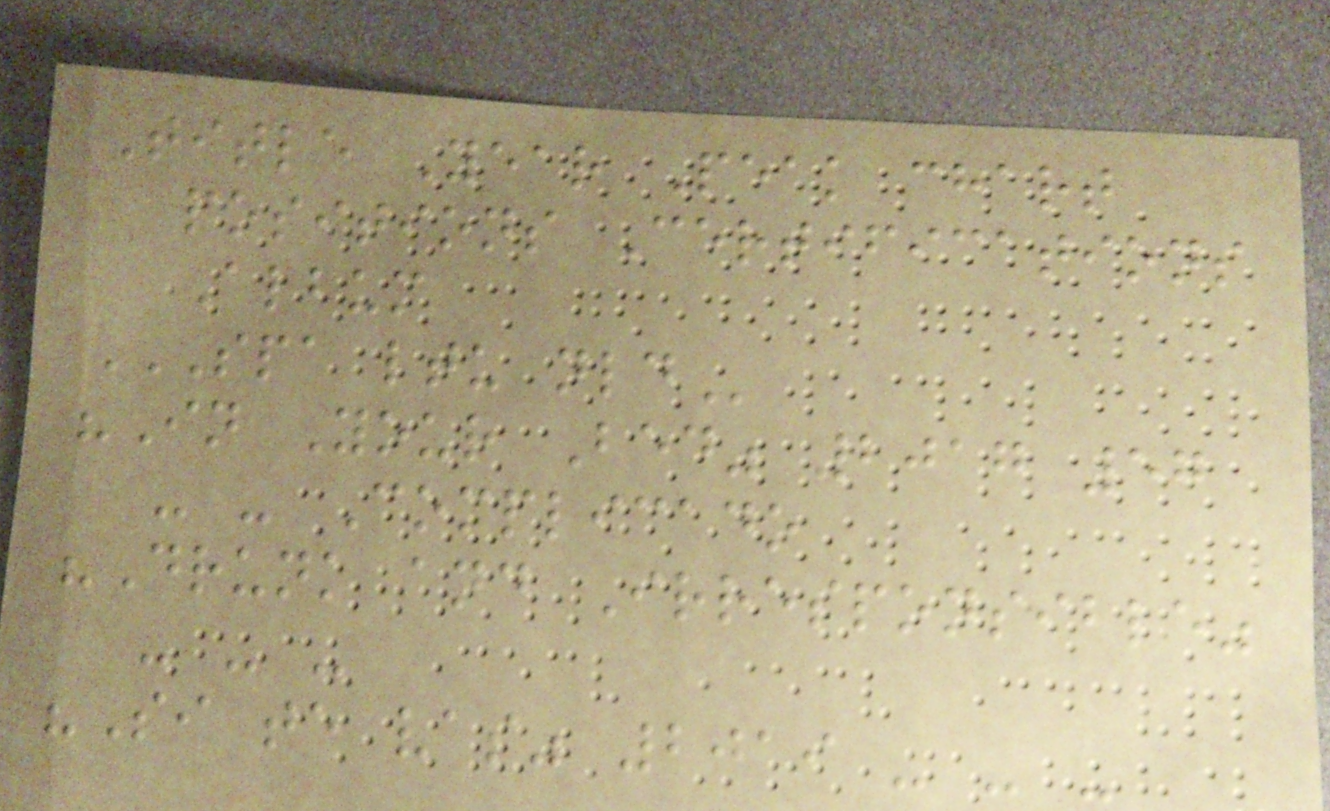Title Year Peak chart
positions Certifications
Album
SPA LTU NLD
"In Your Bed" 2017 57
- - Complicado
"Drunk and Irresponsible"
- - -
"Si te vas" 2019 - - -
